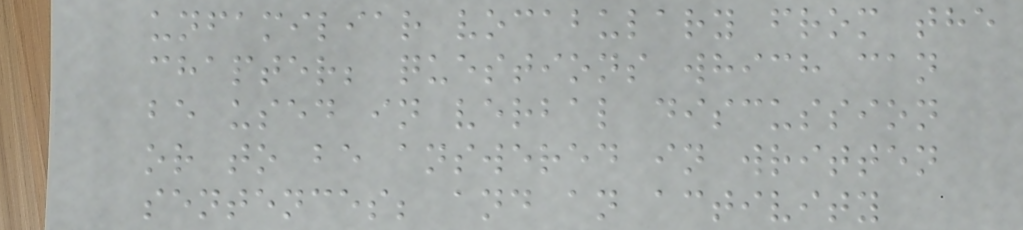unfamiliar vocabulary from the
chapter; questions which can
be used in verbal discussion
or to be answered in written
sentences; and an activity
